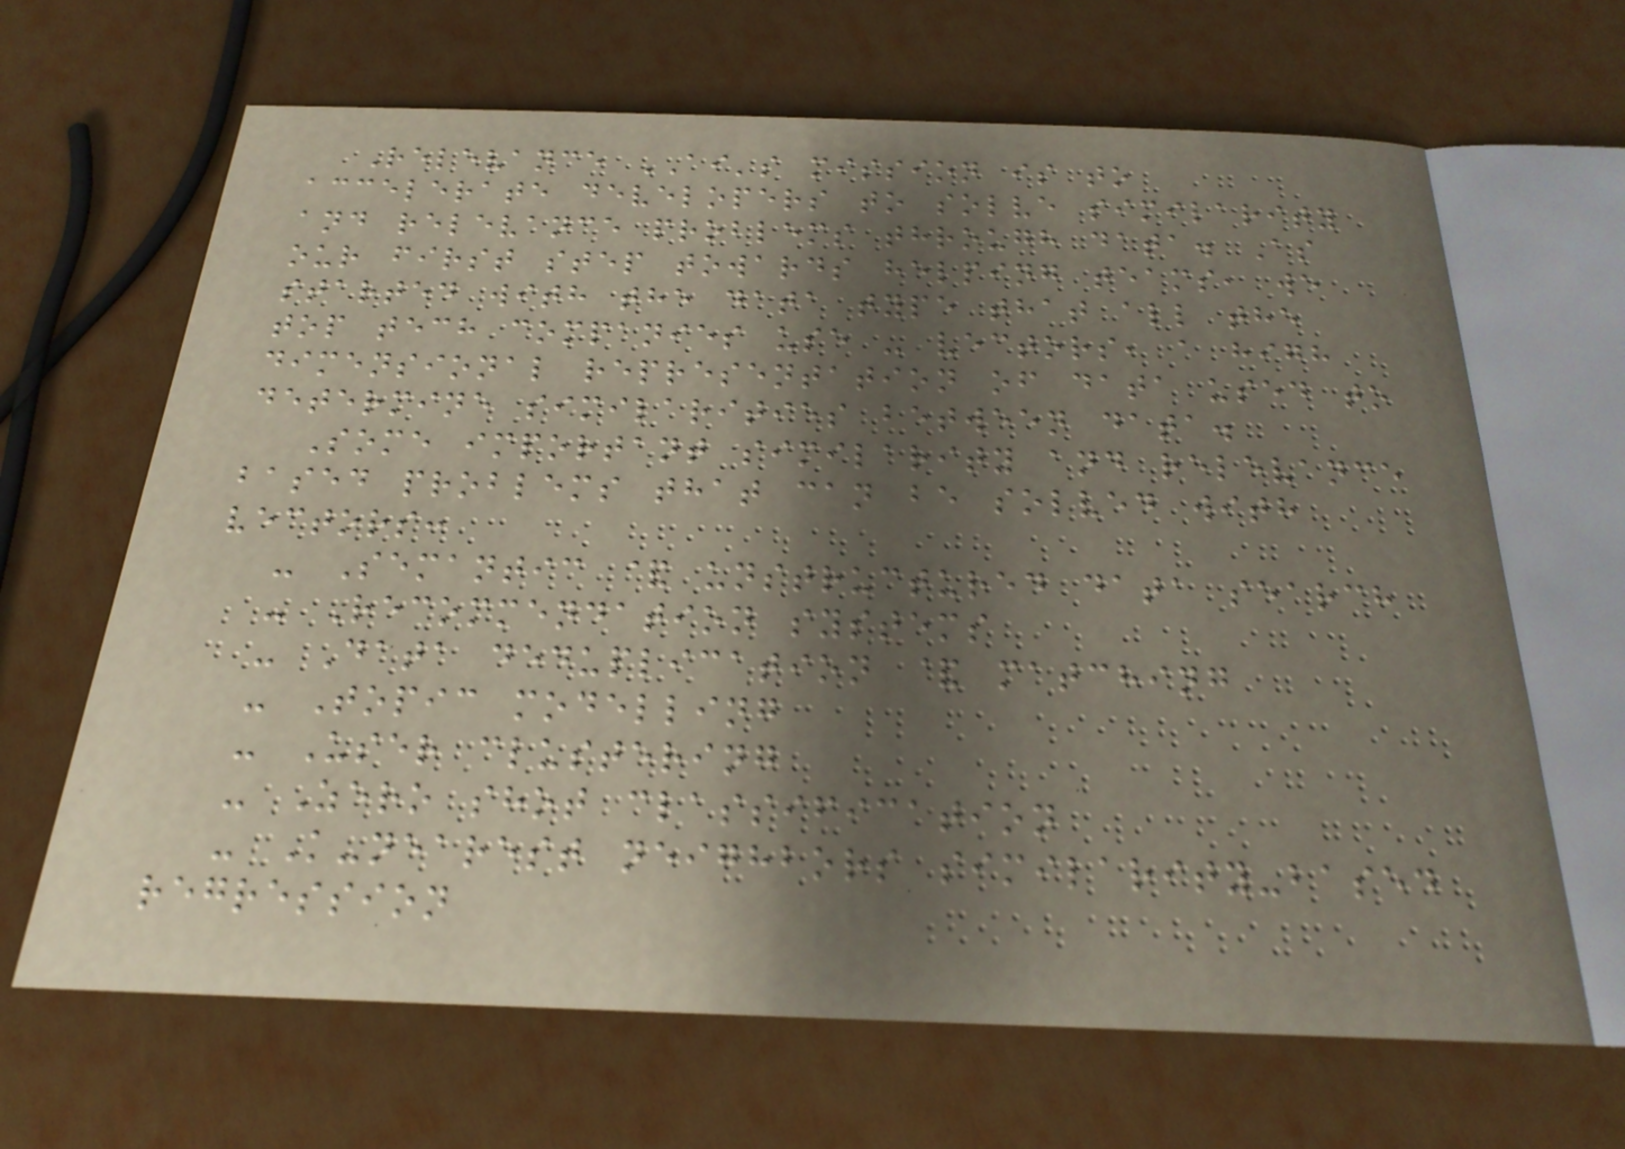Relevance AI's mission is to
accelerate developers to solve similarity
and relevance problems through data. As
our first step towards helping teams, we
started with the data type that all the
top tech companies use - vectors, a high
dimensional representation of data used to
determine similarities between data.
Some important similarity and relevance
based problems that can be solved with
vectors:
- Semantic & unstructured data search
- Recommendation systems
- Data deduplication & matching
- Topic modelling
- User clustering
- Zero shot classification
- K-nearest neighbors similarity-based
regression
